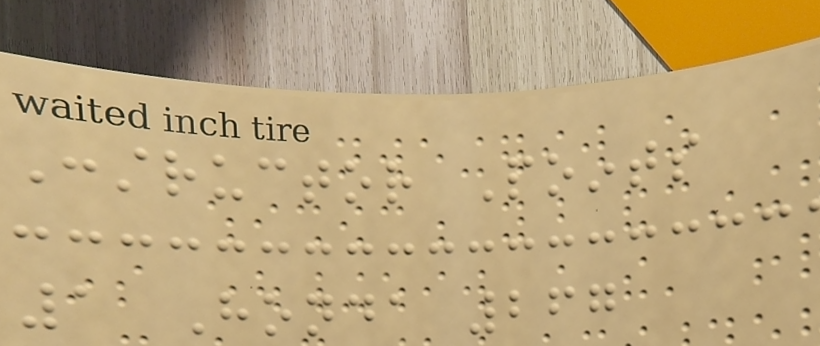Constructor Points
1 Honda 267
